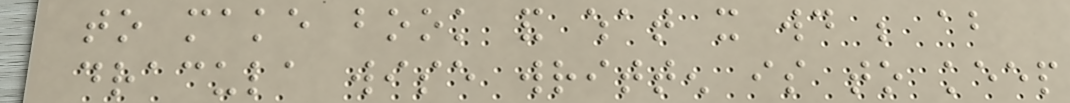to make book and what it would be about
dracula wise written is to keep
